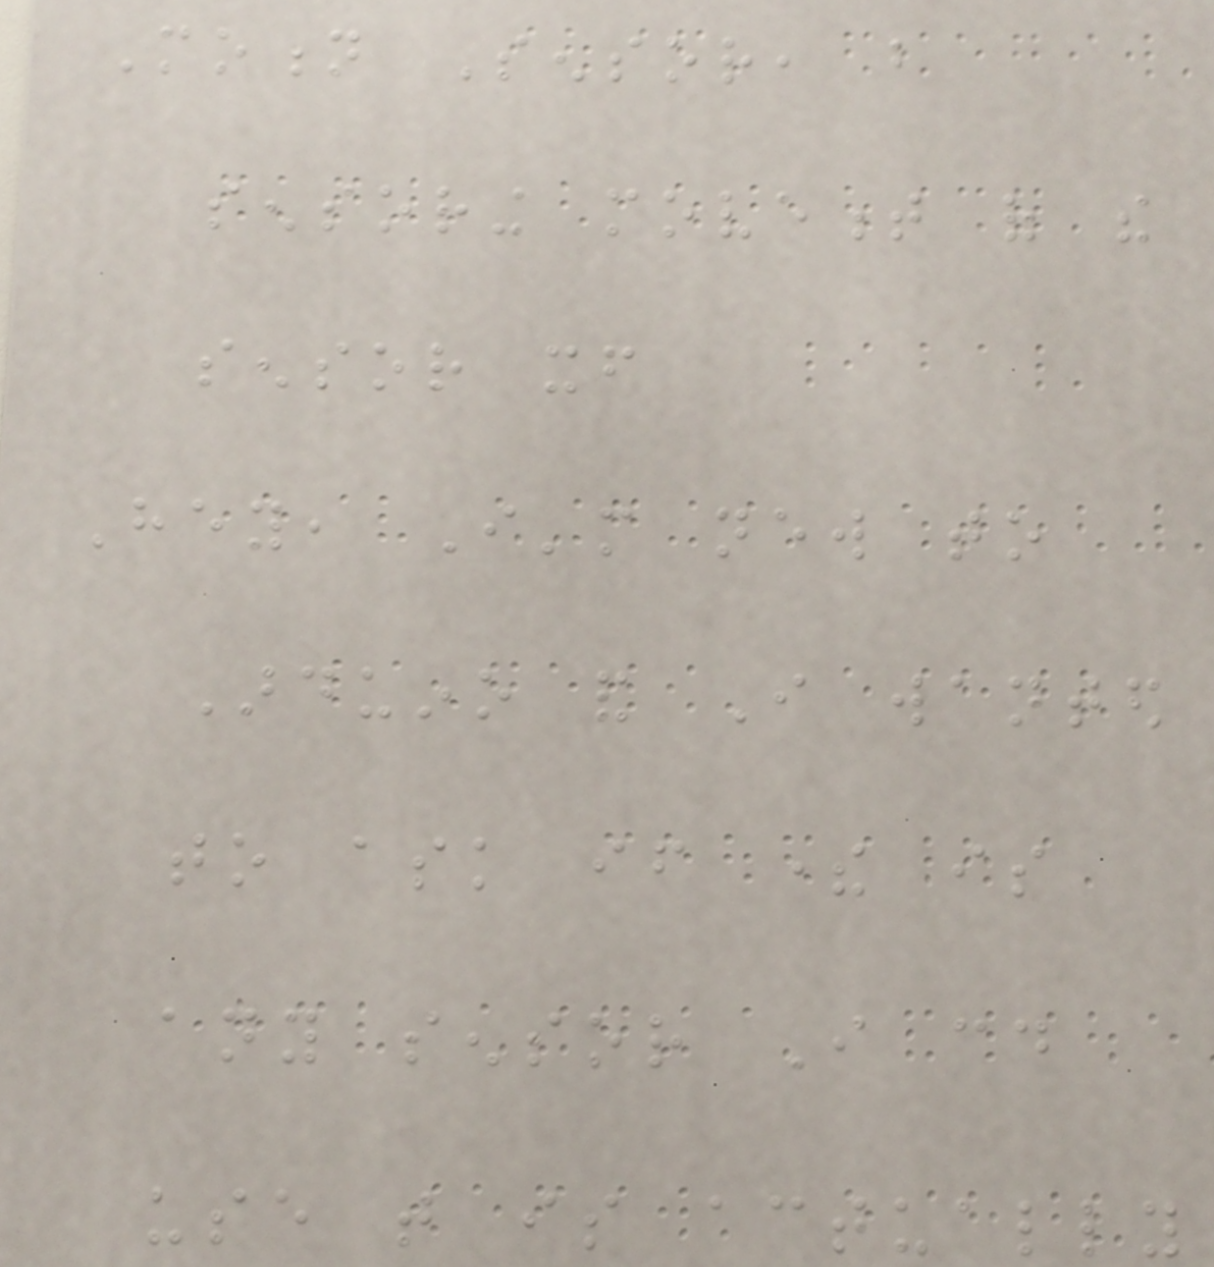Motion Sensor, but
sensoring movement of the
sensor itself
Hey, I'm new to
Arduino and I wanted
to ask if there is
any sensor I could
use that is actually
